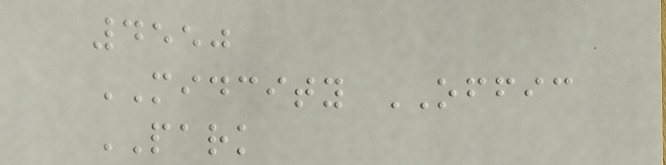4550
MIDCITY OFFIC
PARK
